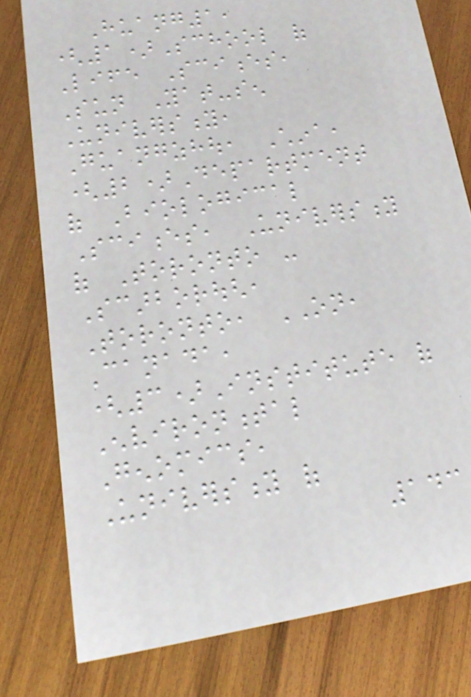Huang1,
(1)School of
Life Sciences,
Sun Yat-sen
University,
Guangzhou, China,
(2)Department
of Biological
Sciences, University
of Toronto -
Scarborough,
Toronto, ON,
Canada,
(3)Institute of
Environmental
Genomics,
University of
143
